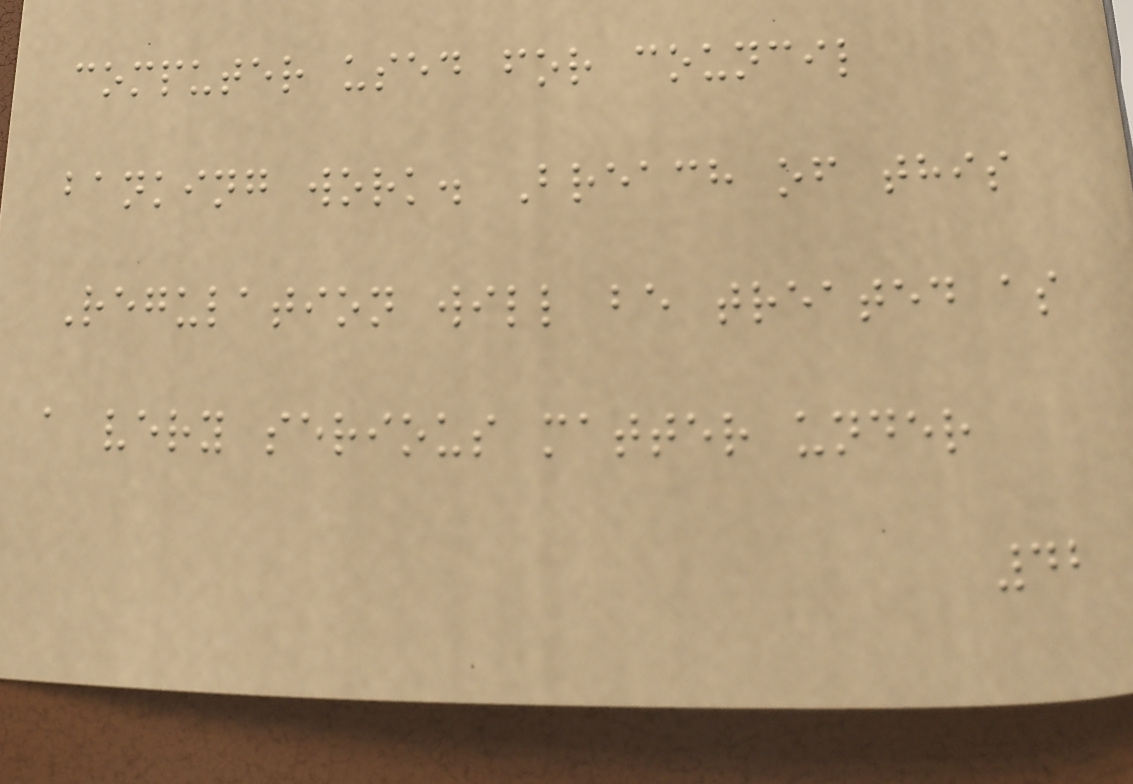computer used for council
banking work. Breach of this
Regulation will be treated as
a very serious matter under
42
